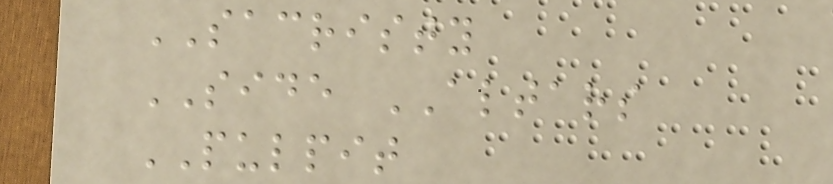SACRISTY
SIDE ALTARS
PULPIT
